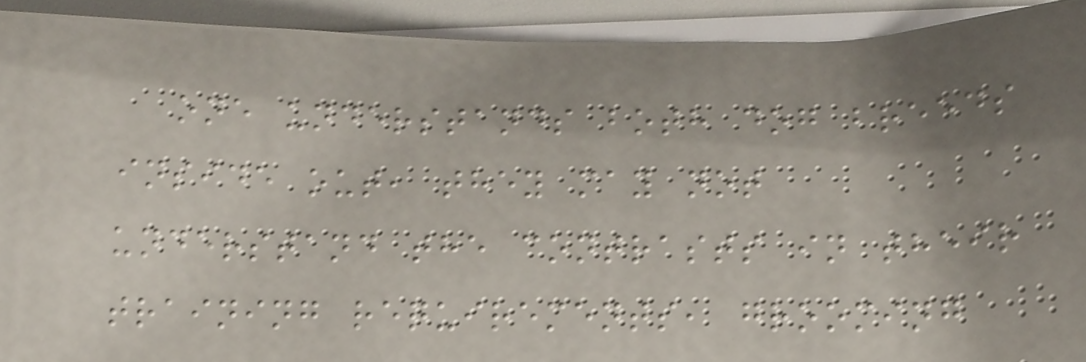one understands both dog breeds
inside out, they may not
understand the contrasts in their
training requirements, grooming
